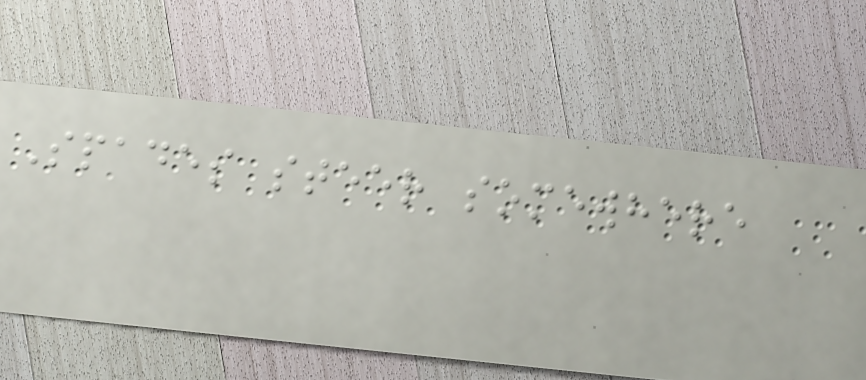Spades steer somewhere
